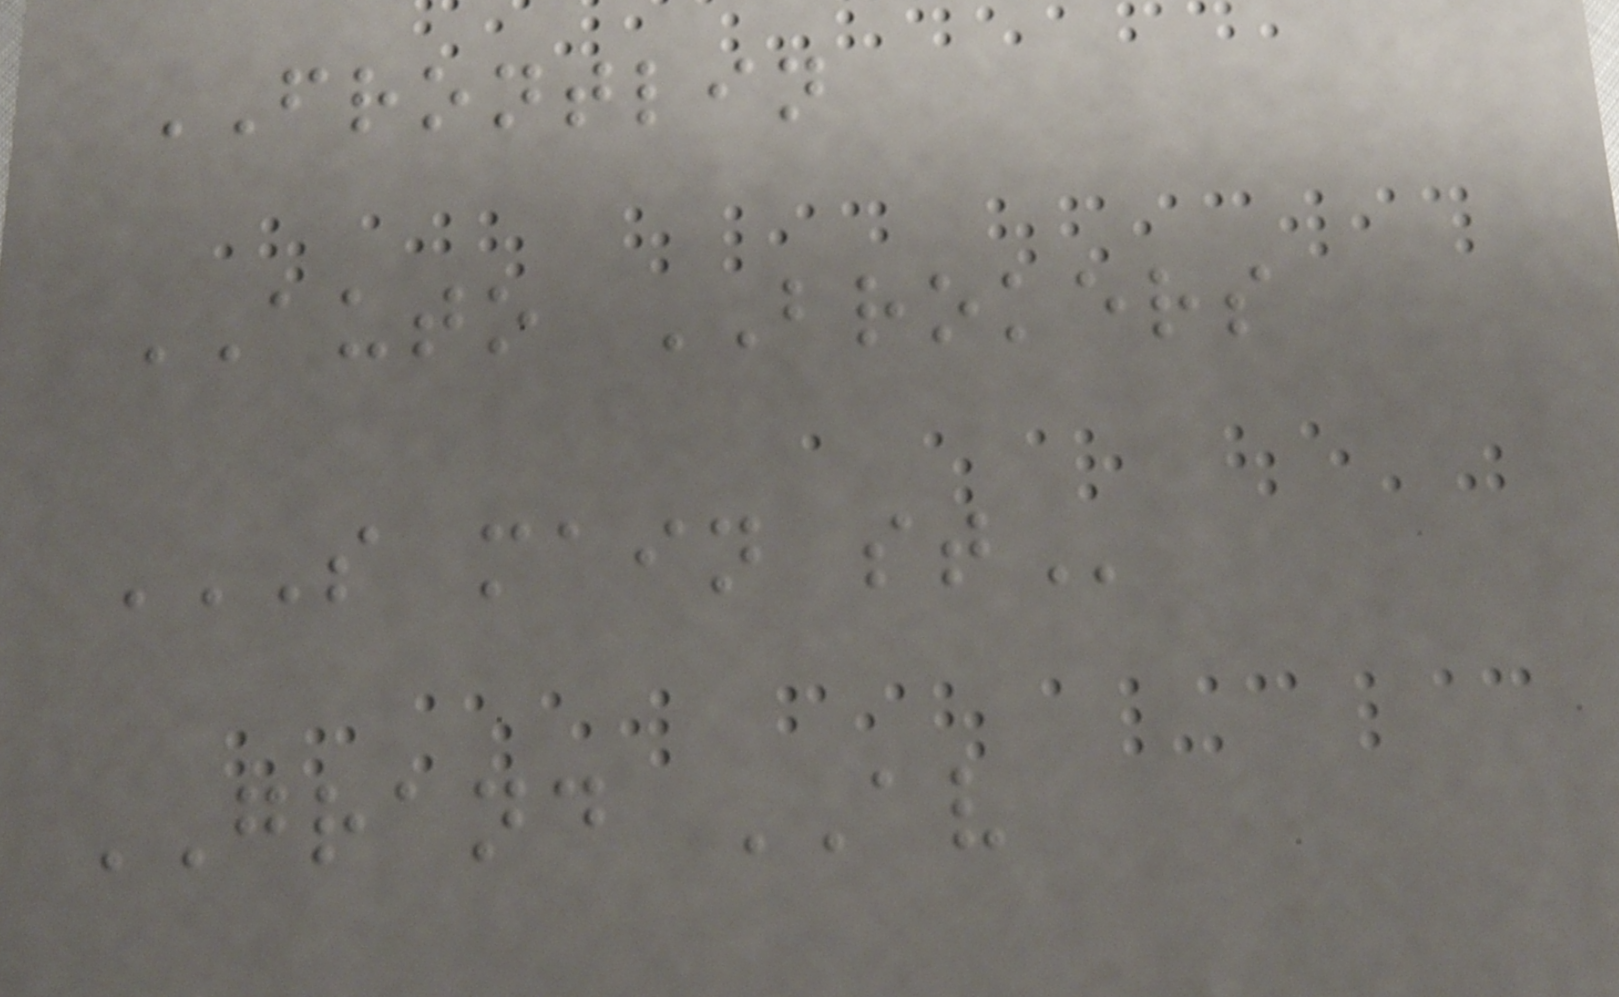FRONTLIN
AUTO BROKERS
S MAIN ST
GRAND AV
